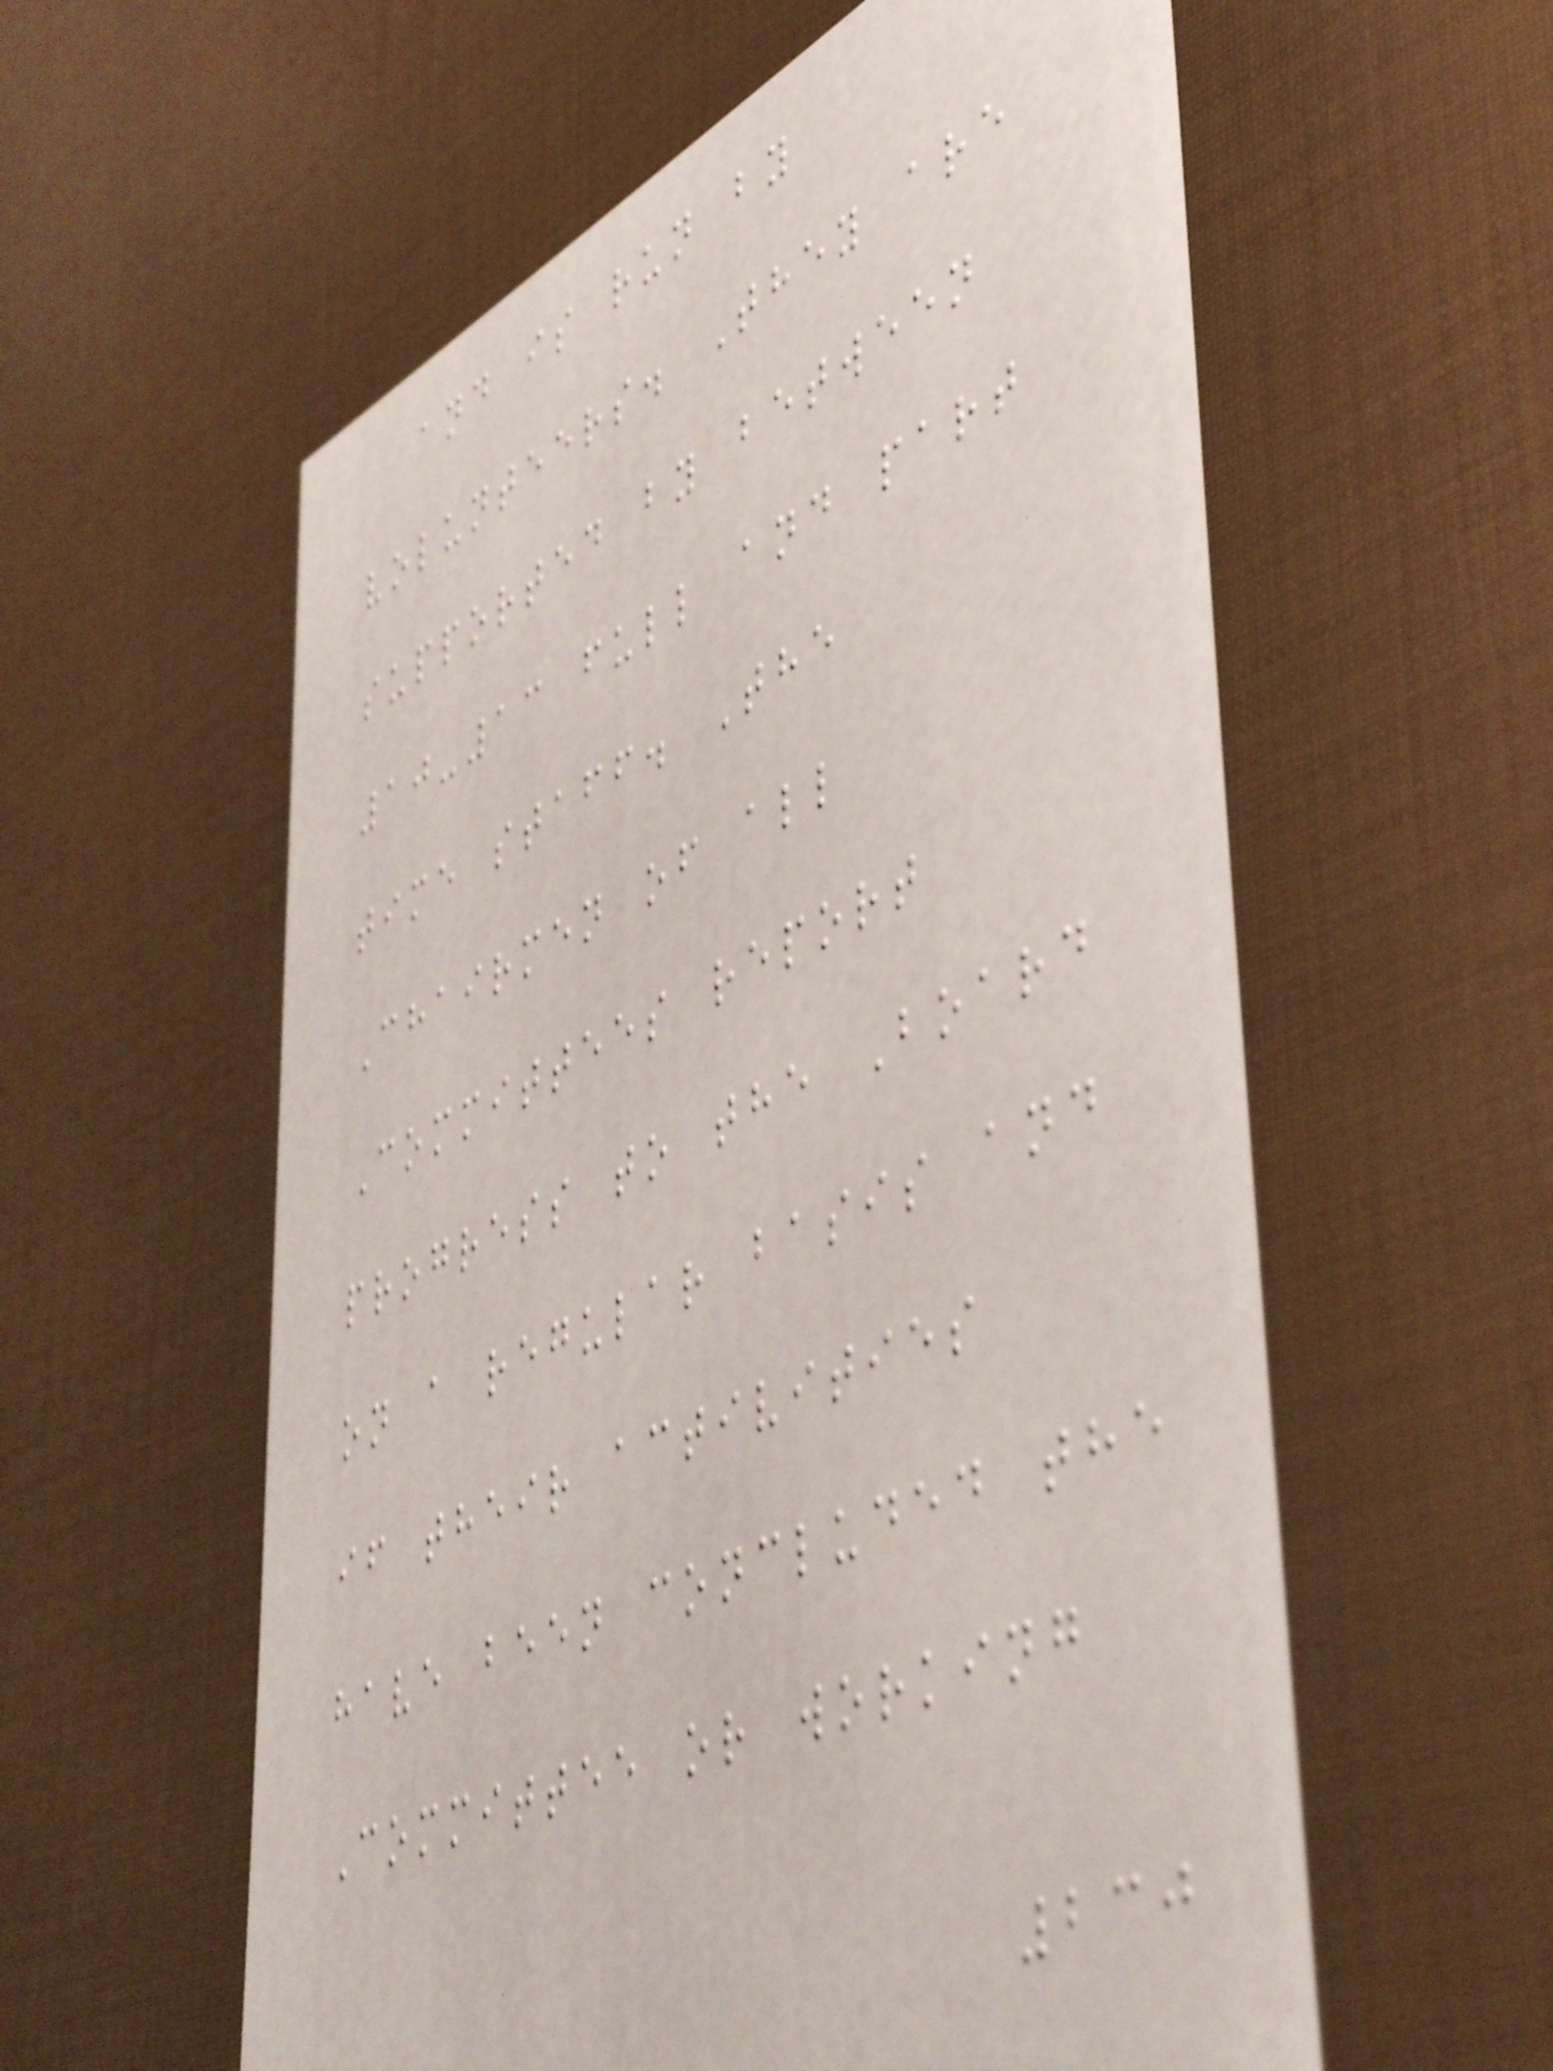and is run by
volunteers. They are
supported by between
10-13 full and part
time staff. The
Chairmen of all
Committees report
progress to the Board
on a regular basis and
if their activities
have been concluded the
Committee or working
230
